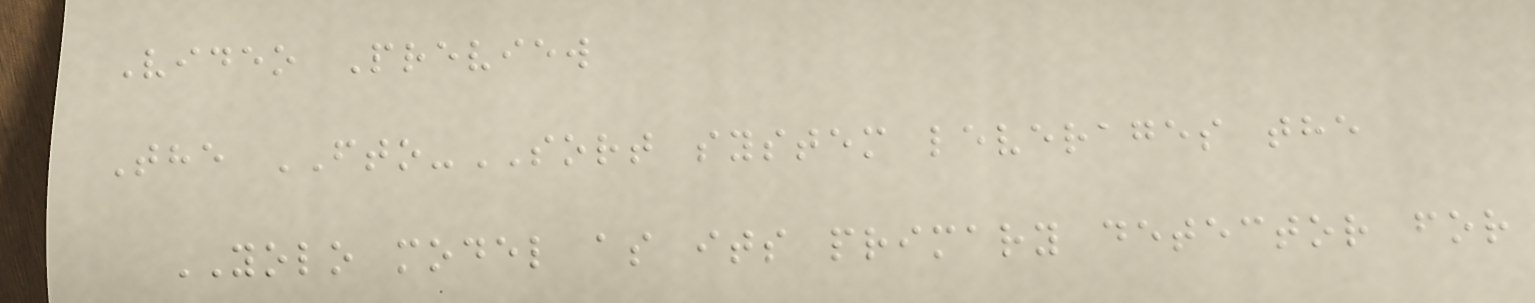Video Preview
The FTO-SORT system leverages the
YOLO model as its primary detector for
